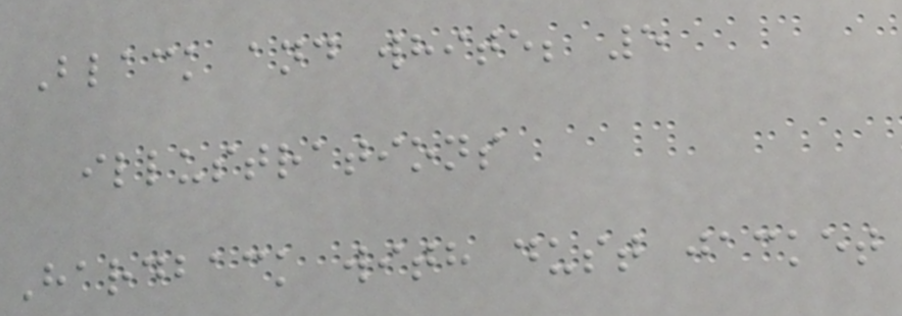Black and white; 5
illustrations
Hardback with dust jacket
